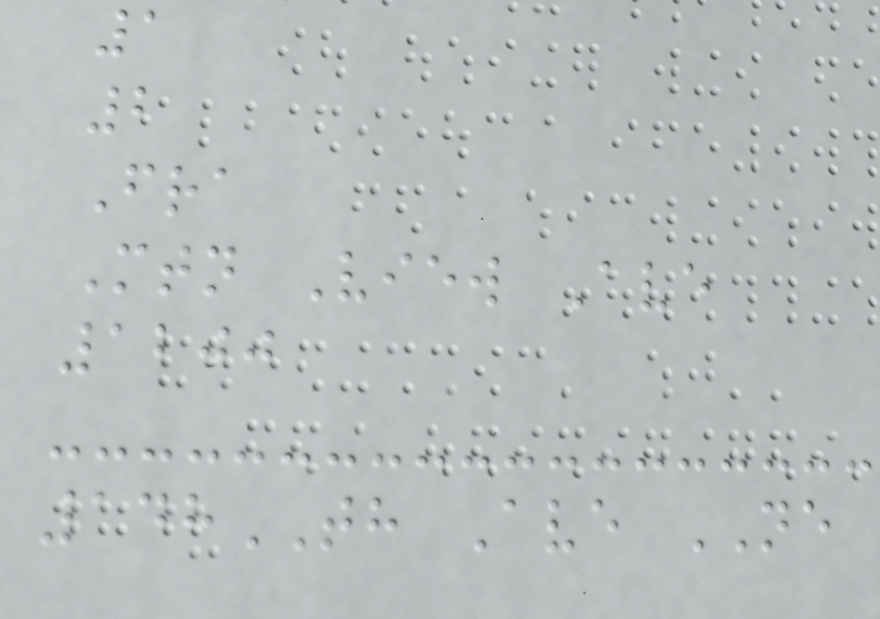1
2
Fra
Mtn View Ave
1200
148TH Ave NE
